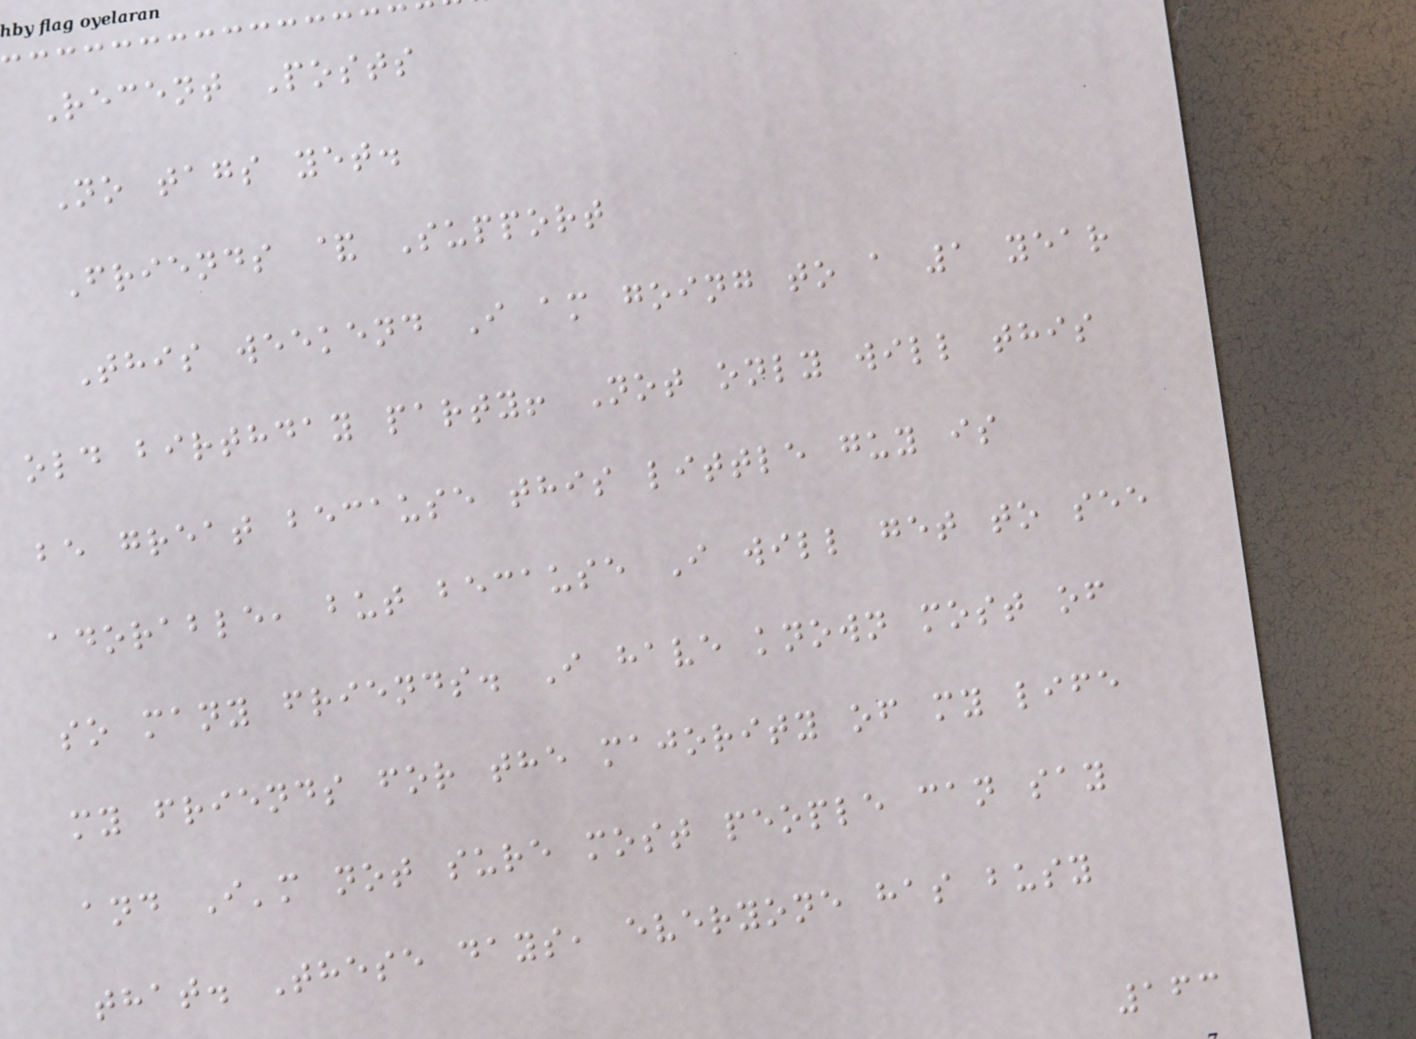Recent Posts
No tags yet.
Friends & Support
This weekend I am going to a 1 year
old birthday party! Not only will this
be great because this little guy is
adorable, but because I will get to see
so many friends. I have known most of
my friends for the majority of my life
and I'm not sure most people can say
that. These days, everyone has busy
163
